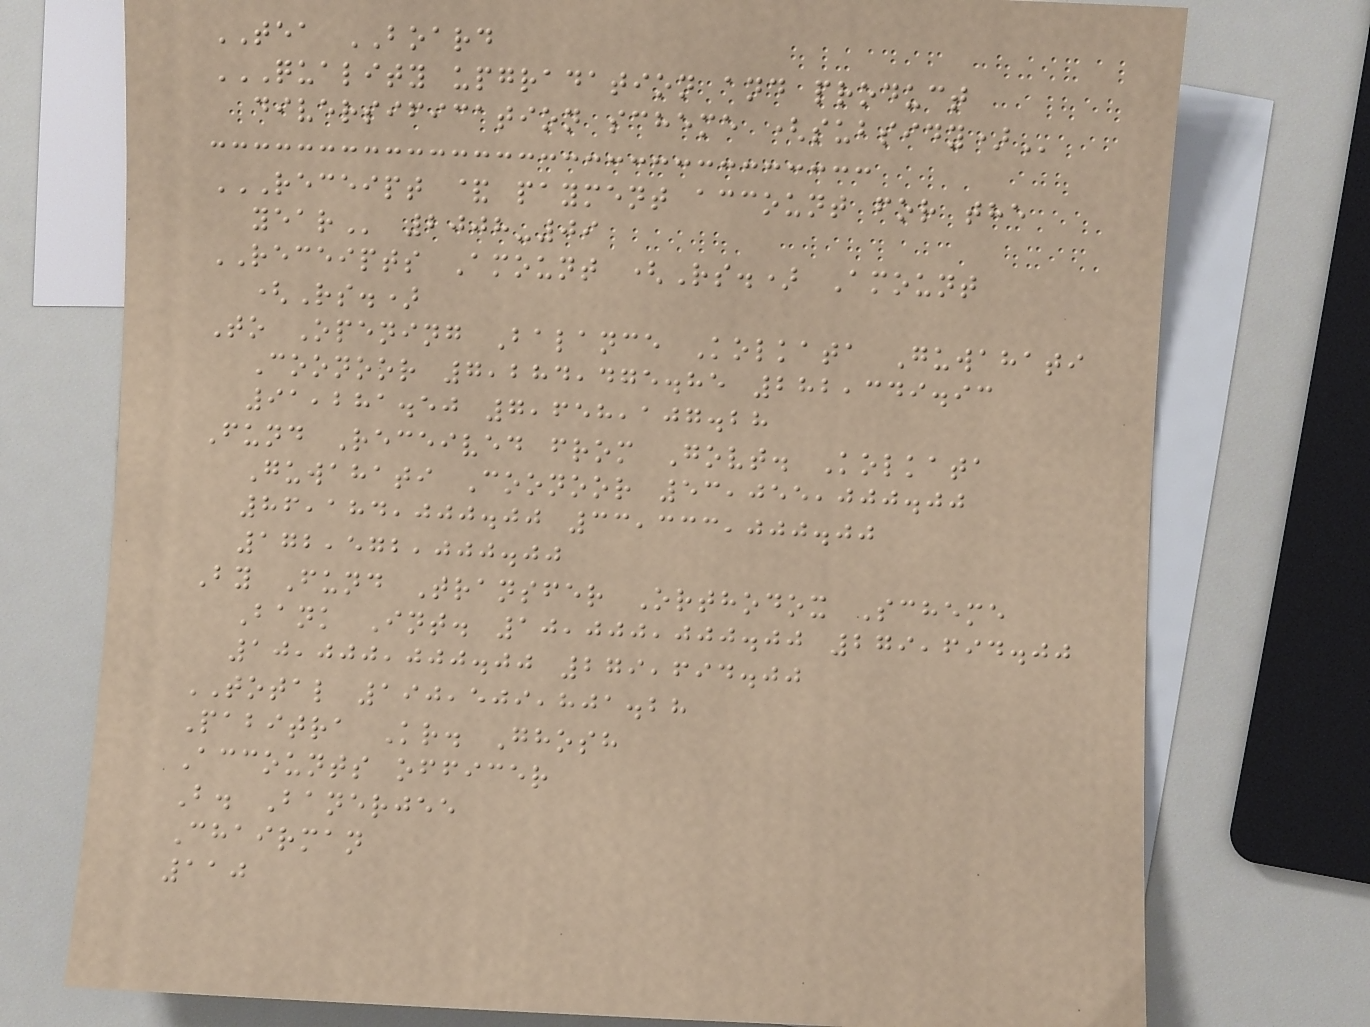TEA BOARD
QUALITY UPGRADATION AND PRODUCT
DIVERSIFICATION SCHEME (SUBSIDY)
RECEIPT & PAYMENT ACCOUNT FOR THE
YEAR 2008-09
RECEIPTS Amount (Rs.) Amount
(Rs.)
To Opening Balance Kolkata Guwahati
Coonoor 7,284,475.85 282,349.93
91,281.50 7,658,107.28
Fund Received from Govt. Kolkata
Guwahati Coonoor 53,055,000.00
86,184,000.00 33,333,000.00
172,572,000.00
By Fund Transfer Orthodox Scheme
Bank Int. 10,000,000.00 279,694.00
10,000,000.00 279,694.00
TOTAL 190,509,801.28
Pabitra Kr. Ghosh
Accounts officer
B. Banerjee
Chairman
110
